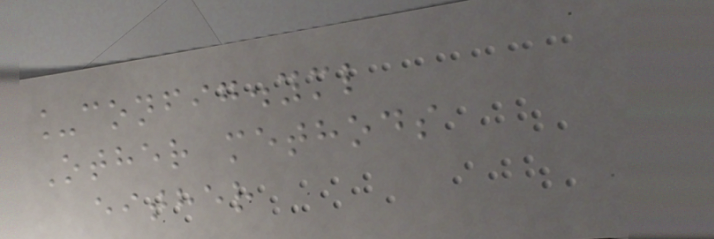_config.yml
Other methods
either
